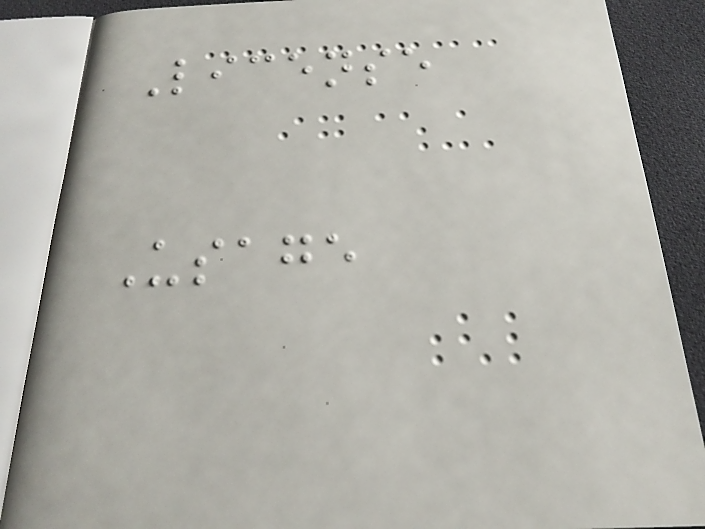License
Usage
